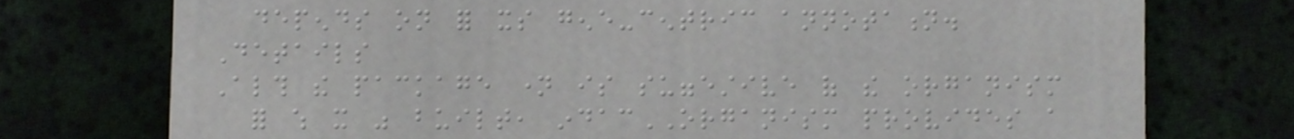depends on for its gene-centric annotation.
Details
Although the package name is suggestive of the organism
for which it was built, indacORGANISM provides a
